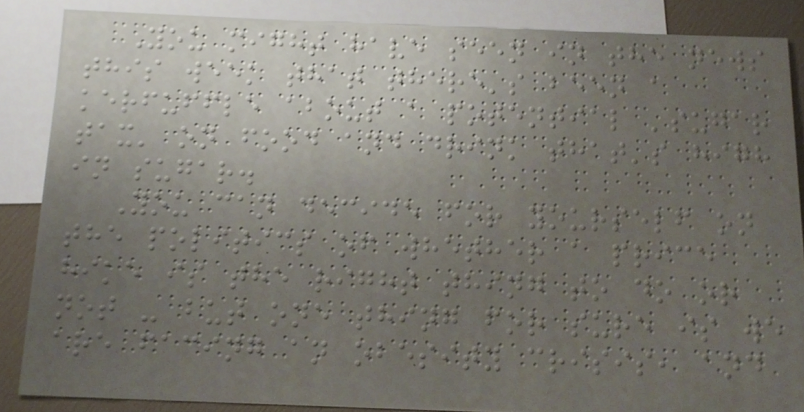You might have seen in the news
this week that there's been a
kerfuffle about a potential 'sugar
tax' on food and drink that's high
in sugar.
You can decide for yourself on
the politics of whether a price
hike is the right thing to do or
not - but one thing for sure is we
are facing an obesity crisis, and
